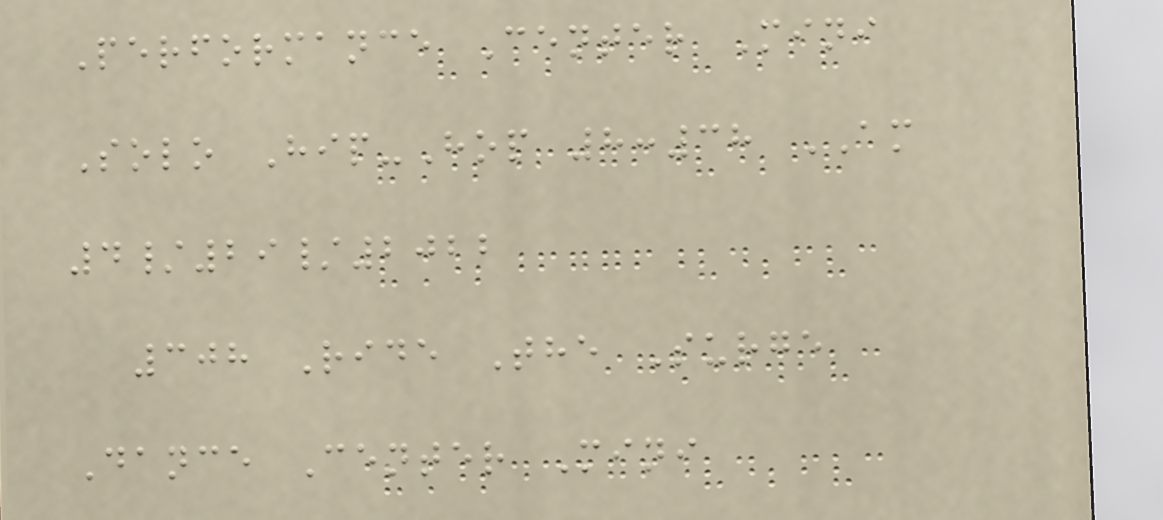Performance Center Mini
Solo Hip-Hop 8:38 AM
4/29/2022
308 Ride The Surge
Dance Center Mini
